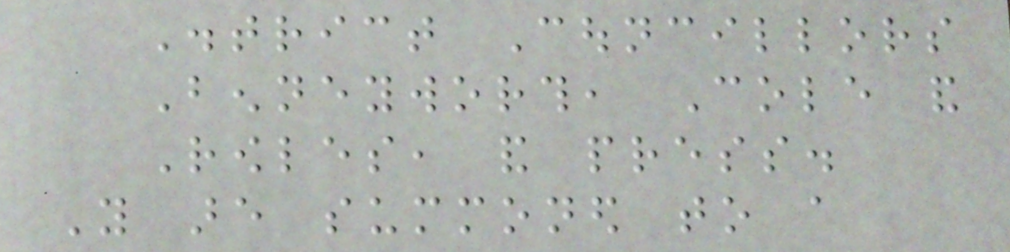District Councillors
Benneyworth, Cole and
Rowles, and press.
You are summoned to a
